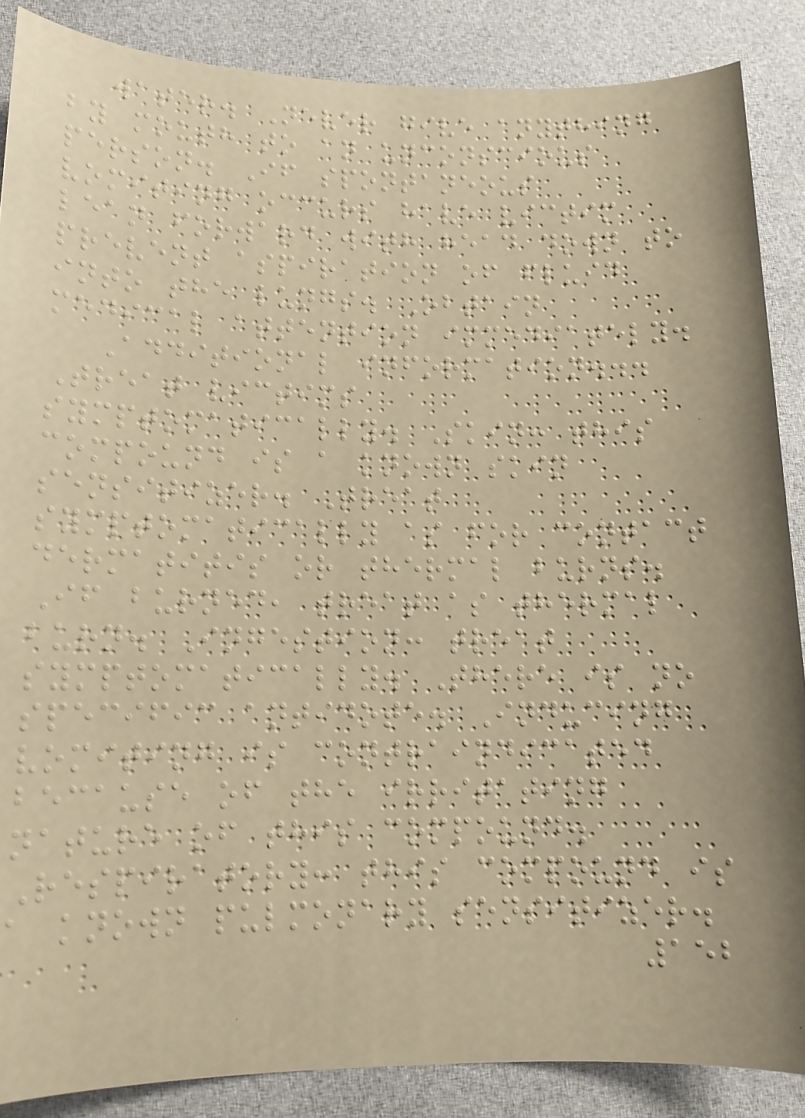water. Never give anything
by mouth to an unconscious
person. If spontaneous
vomiting occurs have victim
lean forward with head down to
prevent aspiration of fluid
into the lungs. Obtain
medical attention immediately.
Additional information...
Treat victims
symptomatically. Skin: this
compound is a known skin
sensitizer. Treat
symptomatically as for contact
dermatitis or thermal burns.
If burned, treat as thermal
burn. Ingestion: treat
symptomatically. There is no
specific antidote. Inducing
vomiting is contraindicated
because of the irritating
nature of this compound.
Respiratory: this compound is
a known pulmonary sensitizer.
152
